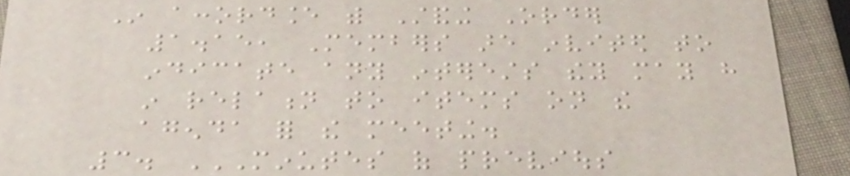In accordance with Standing Order
1.15, Members are invited to
indicate any interests they may have
in relation to items on the
agenda for the meeting.
3. MINUTES OF PREVIOUS
